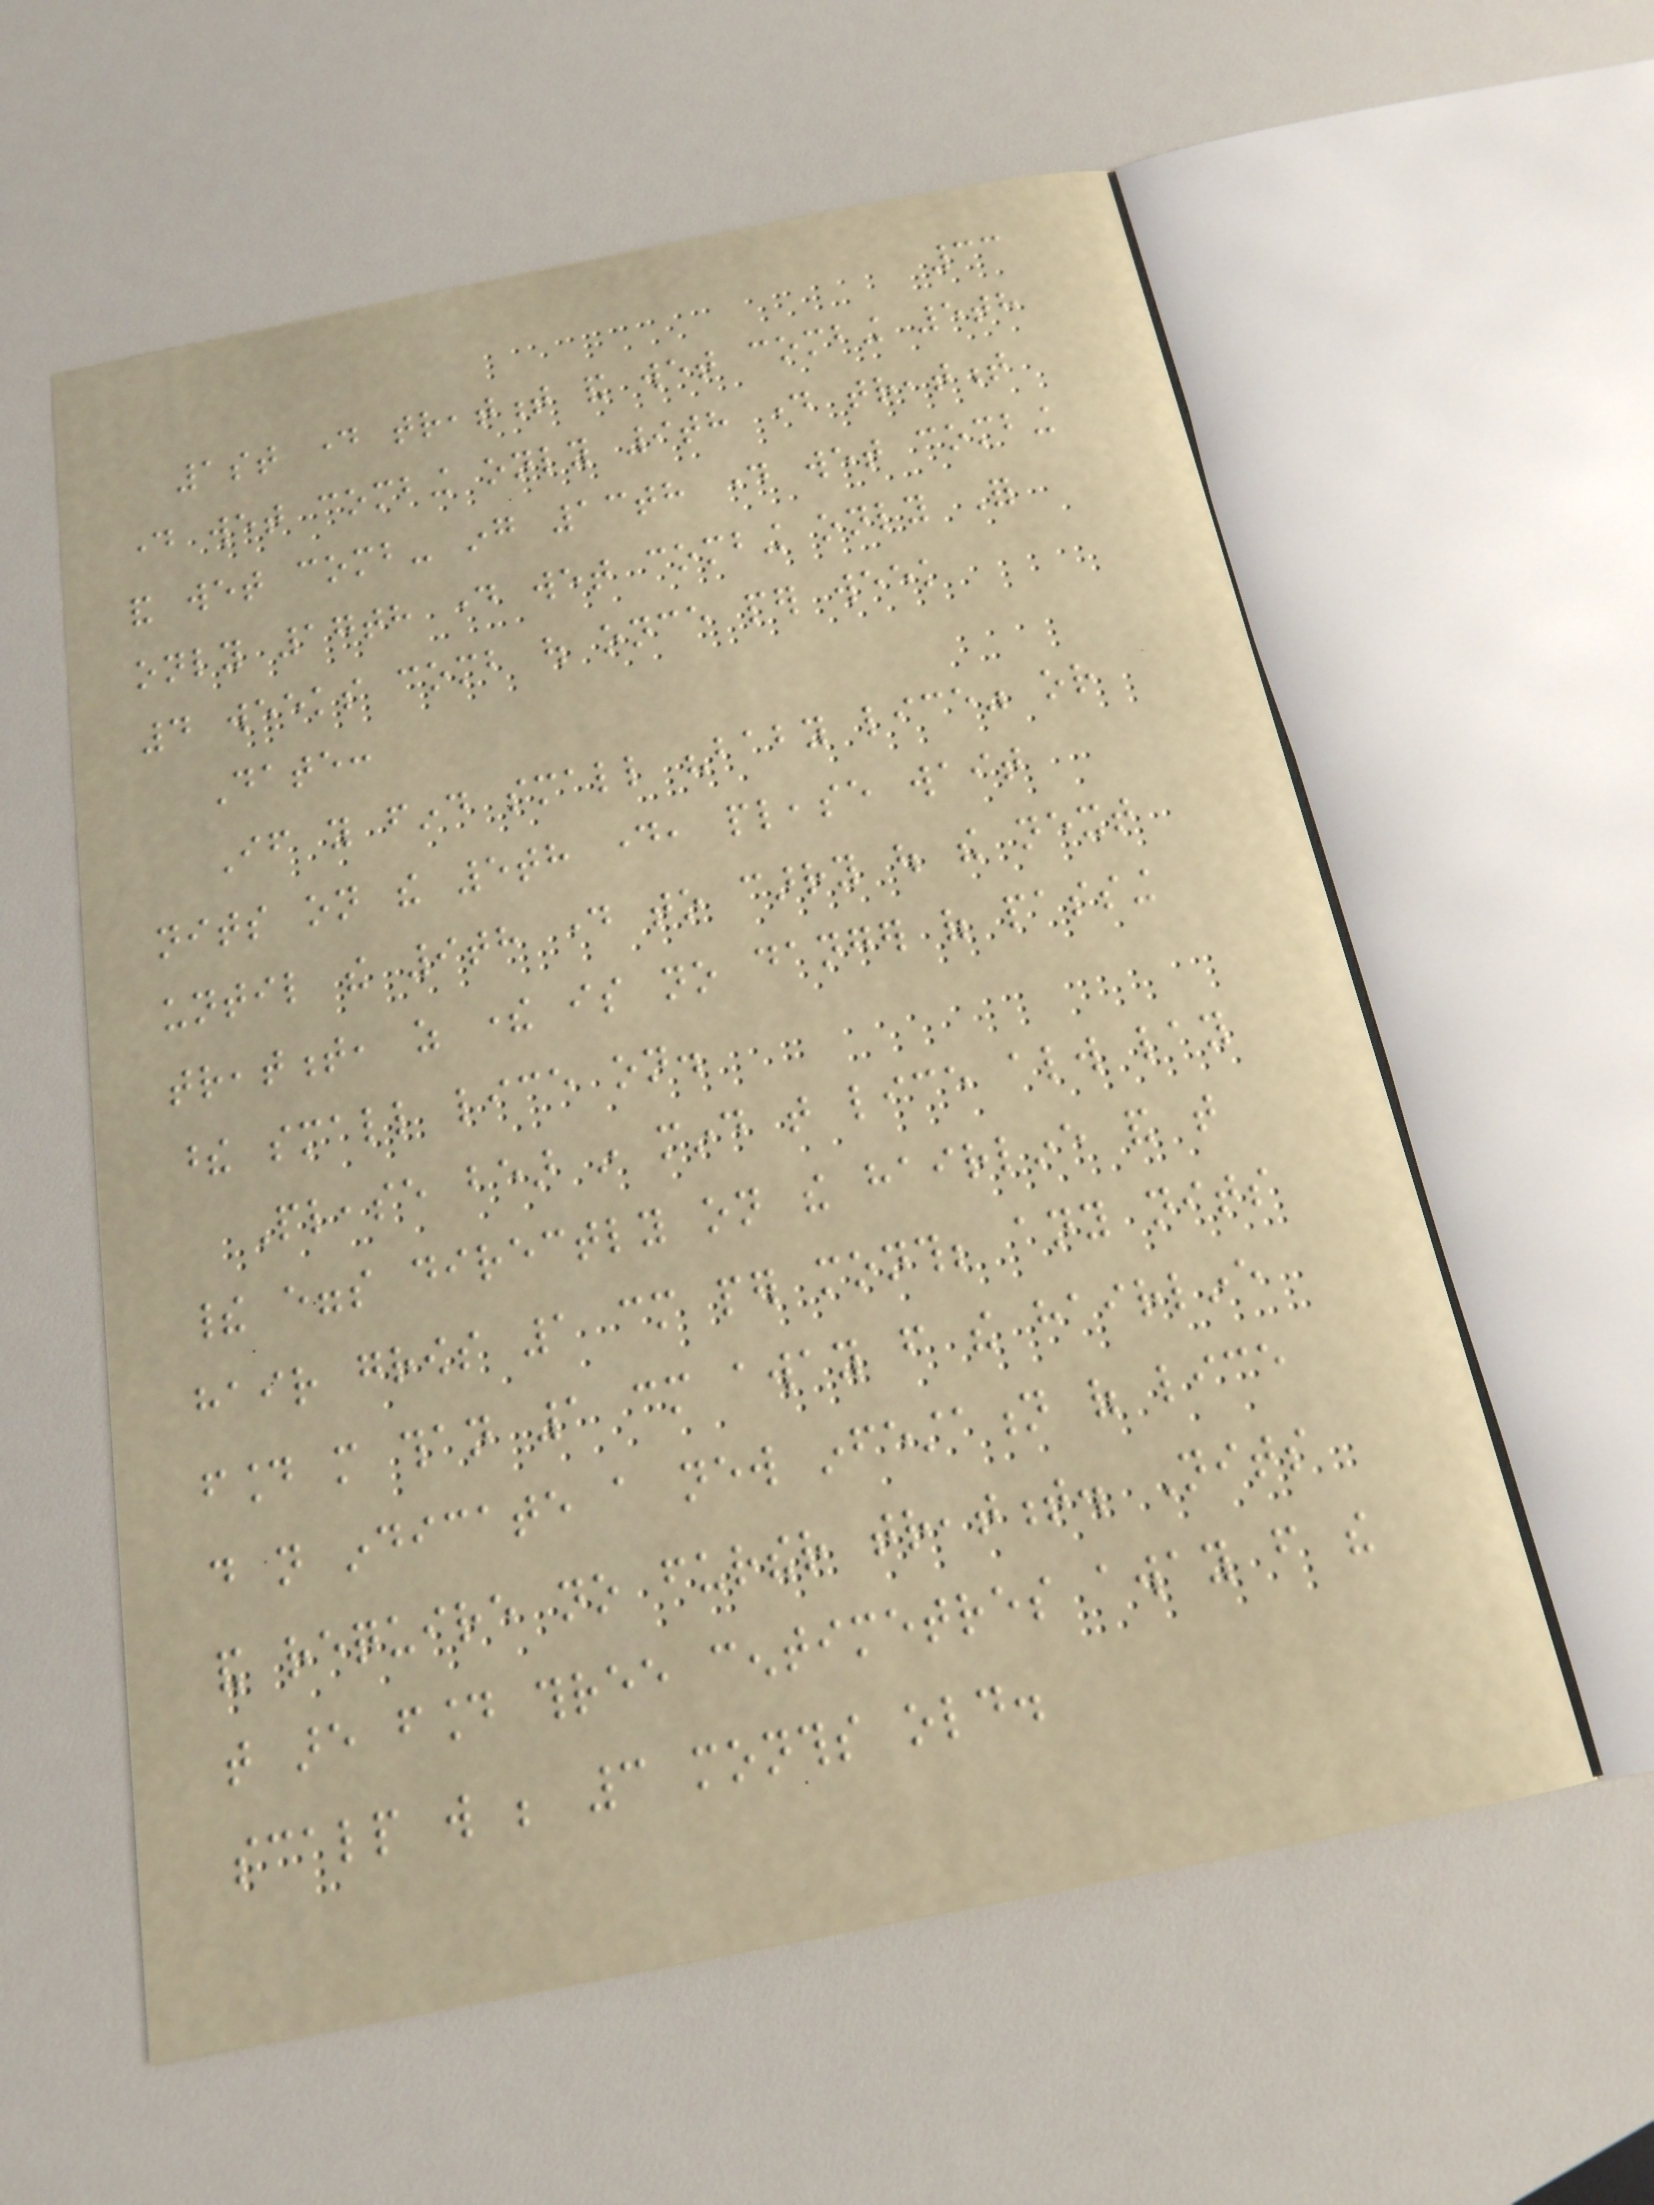33
1st day treatment and wet combing 5th
day wet combing only 9th day treatment
and wet comb- ing 13th day wet combing
only 17th day wet combing only For
4 weeks comb out once per week
Date:
If you find small "baby lice" or
nits on the 5th day, please wait
until the 9th day to carry out the next
treatment, as there is no danger of passing
these small lice on.
Please bear in mind that lice always lay
their eggs directly on the hairline and that
hair grows 1 cm per month; any nits
found more than 1 cm away from the hairline
do not indicate a new infestation of lice
and require no further treatment. Nits
that are found three centimetres away from the
scalp will be 3 months old.
